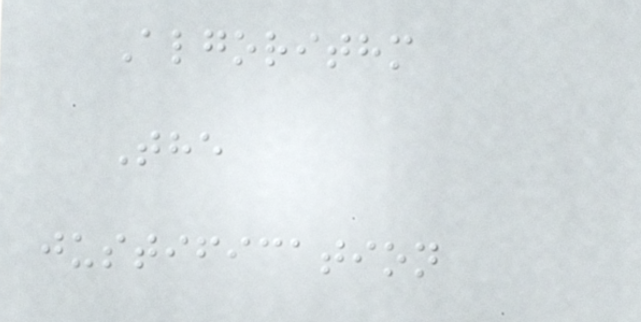Algorithm
The
justification
